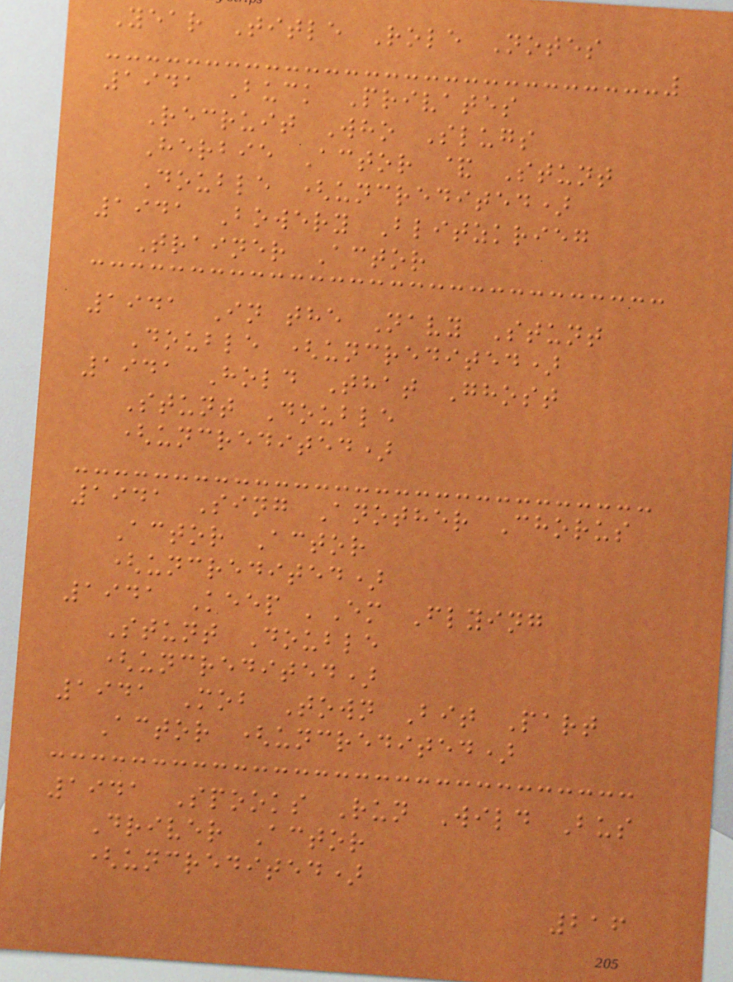Year Title Role Notes
1941 Buck Privates
Recruit Who Slugs
Herbie Actor & Stunt
Double (uncredited)
1941 Bowery Blitzkrieg
Trainer Actor
1941 In the Navy Stunt
Double (uncredited)
1941 Hold That Ghost
Stunt Double
(uncredited)
1941 Sing Another Chorus
Actor Actor
(uncredited)
1941 Keep 'Em Flying
Stunt Double
(uncredited)
1941 Mob Town Bit Part
Actor (uncredited)
1941 Spooks Run Wild Bus
Driver Actor
(uncredited)
216
